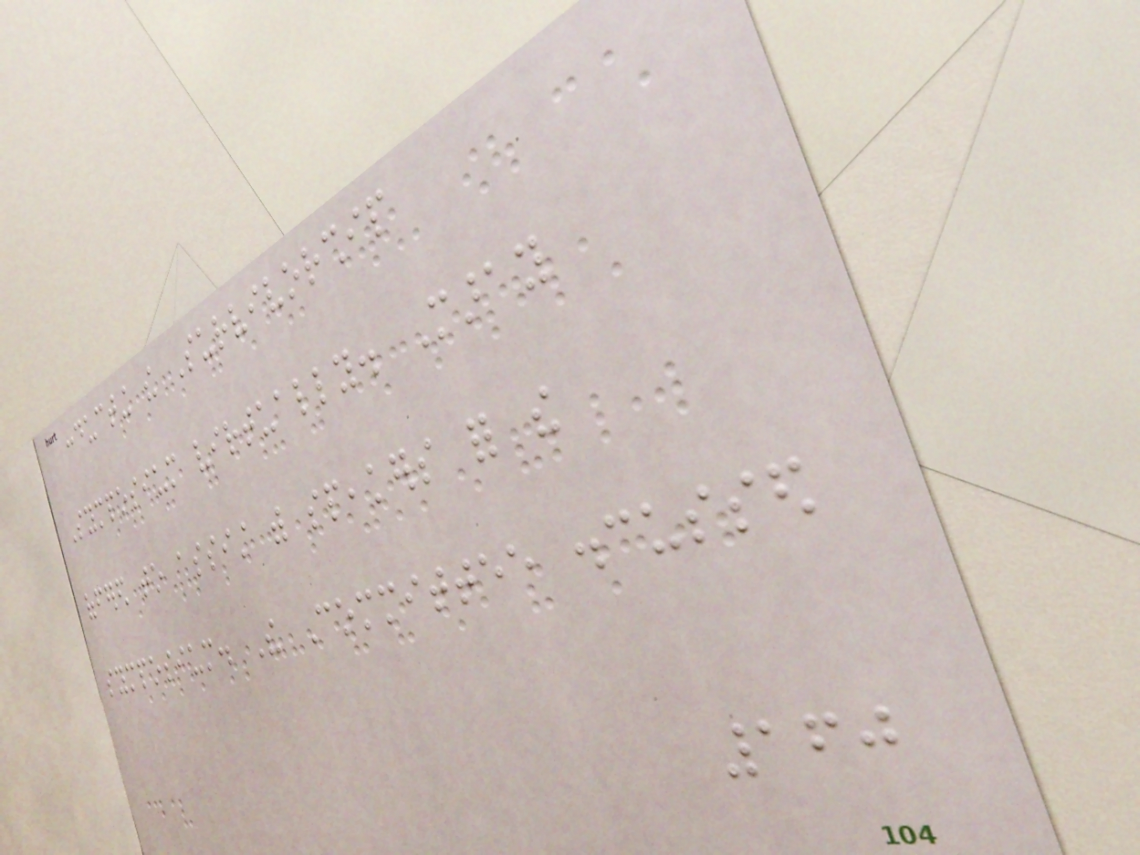conducting the Survivorship
Symposium virtually. Maray
offered to assist with speakers for the
symposium. The Committee discussed
160
